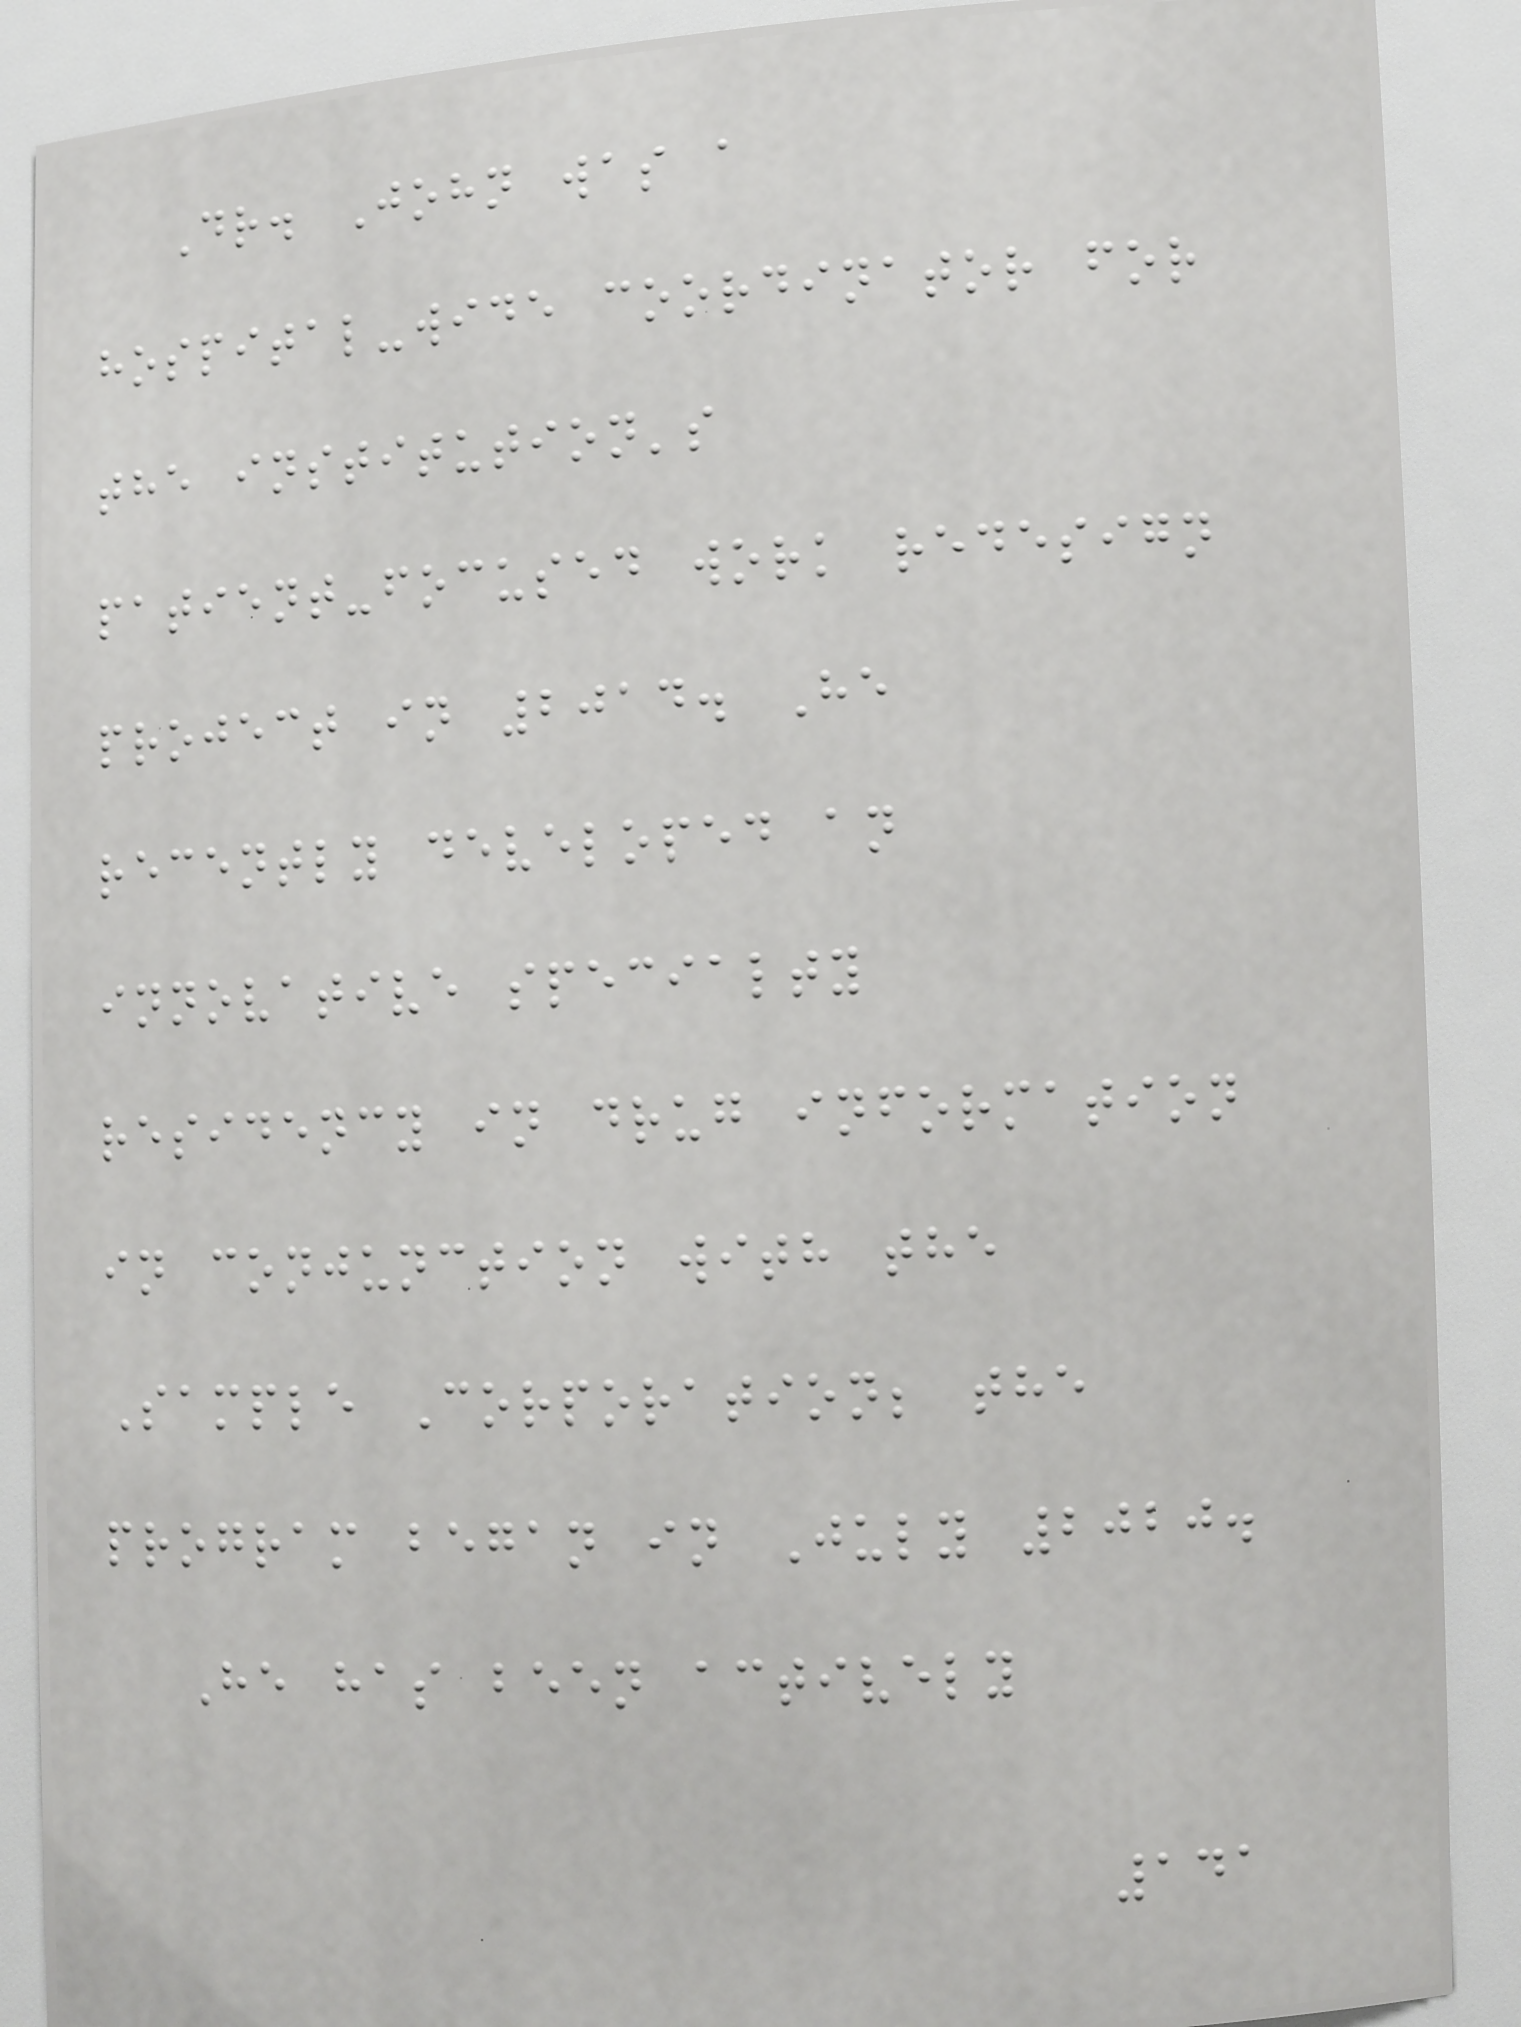Dr. John was a
hospital-wide coordinator for
the institution's
patient-focused work redesign
project in 2014. He
recently developed an
innovative specialty
residency in drug information
in conjunction with the
Sample Corporation; the
program began in July 2020.
He has been actively
141
